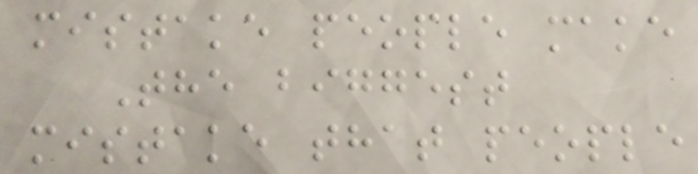mistake people make
The biggest
mistake that people
